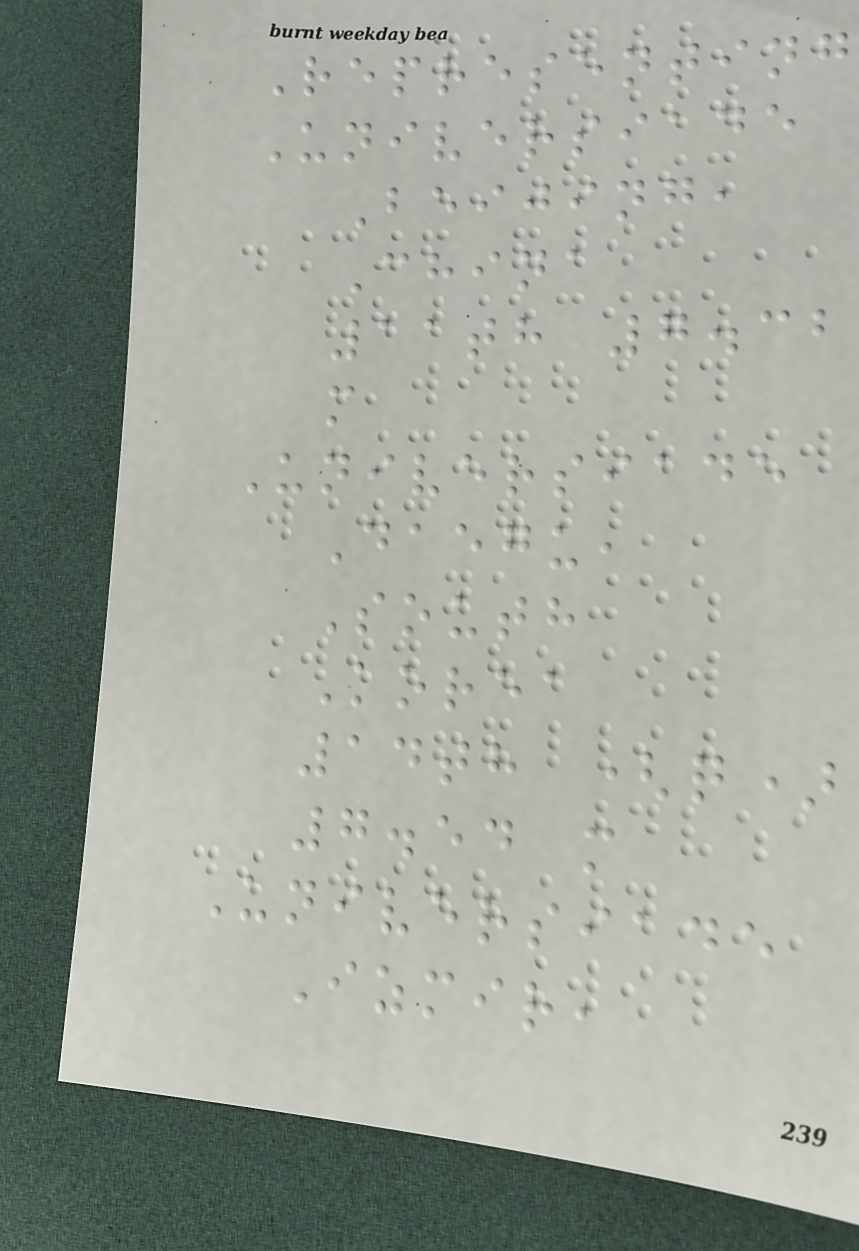Representing
Universiade
Beijing,
China
11th 7.32
m
Universiade
Daegu,
South
Korea
14th (q)
7.54 m
Universiade
Izmir,
